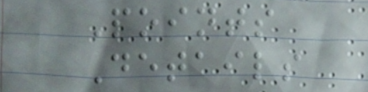Points
Details
